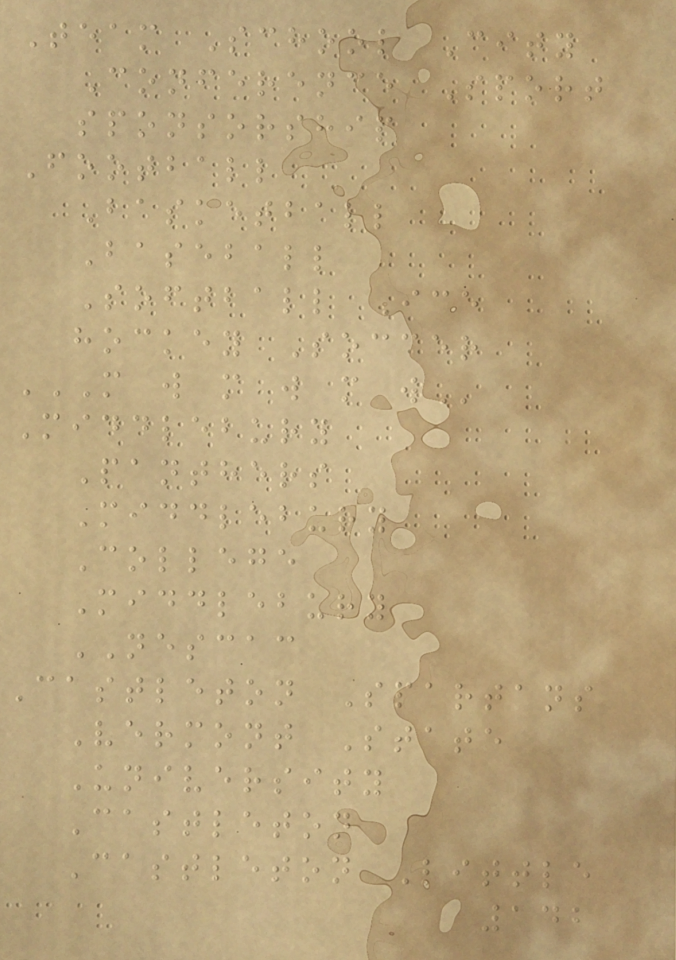Team School City
Conference Sport
sponsorship
Football
Basketball
Baseball
Softball Ice
hockey Soccer
M W M W M W
Middlebury
Panthers
Middlebury
College
Middlebury
NESCAC
Castleton Spartans
Vermont State
University
Castleton
Castleton Little
142
